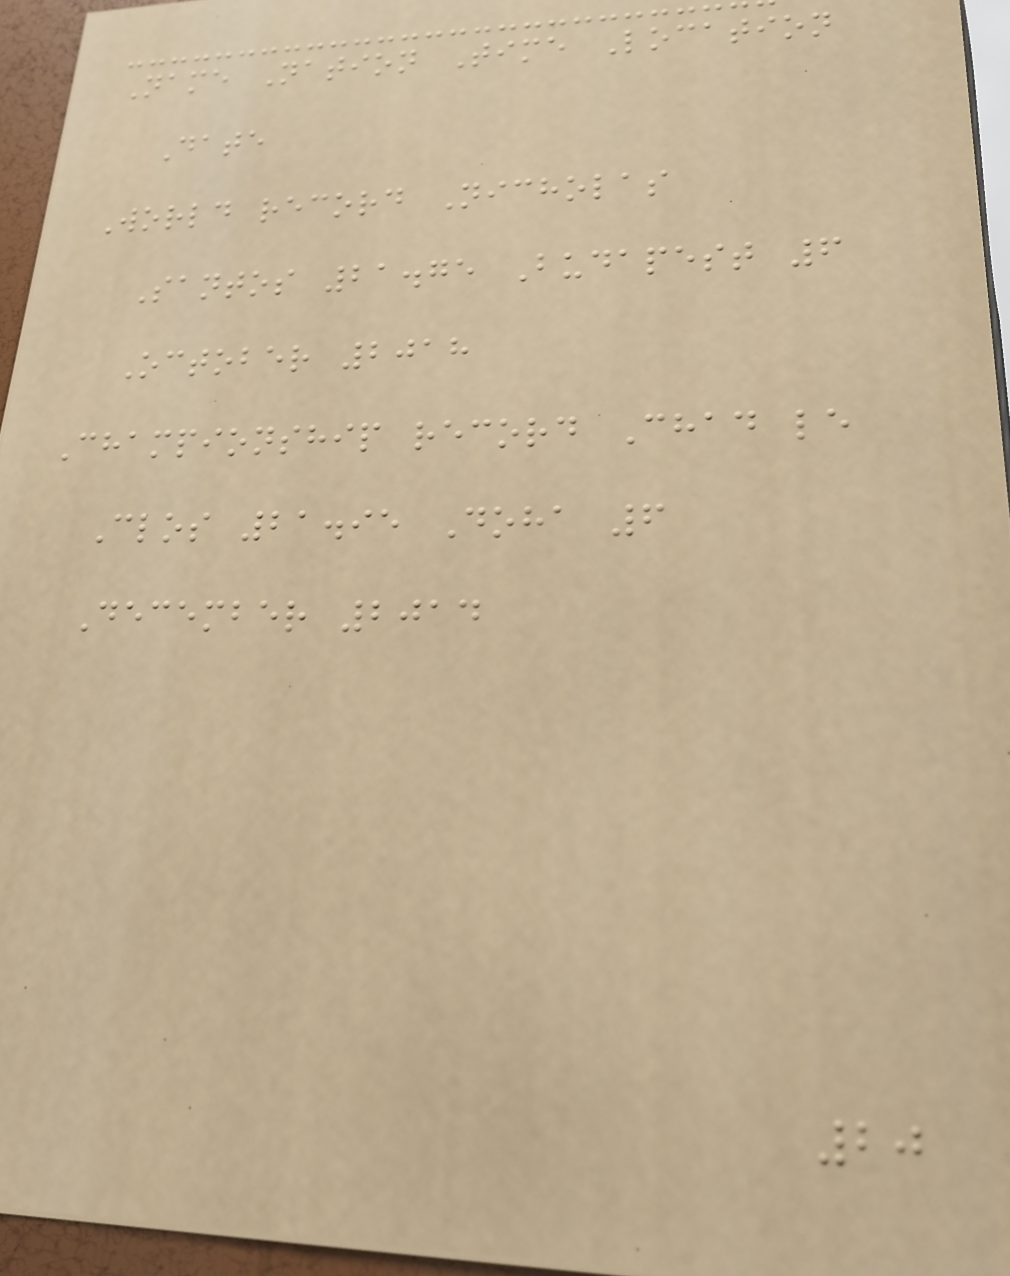Name Nation Time Location
Date
World record Nicholas
Santos 21.75 Budapest 6
October 2018
Championship record Chad le
Clos 21.95 Doha 6
December 2014
20
